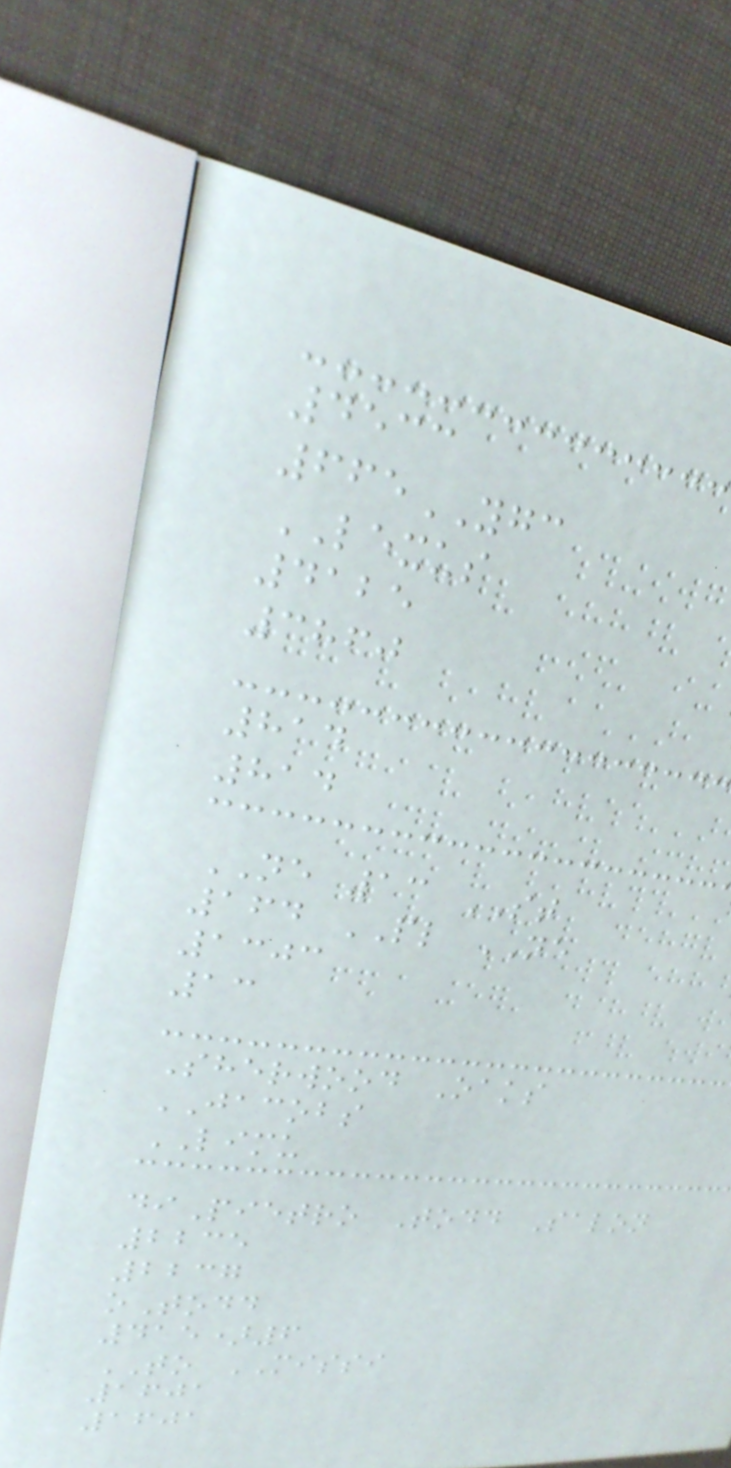4533
665YGC
LEXUS
4125
3860
814
814
NE 13 ST
164 PL NE
1303
13
Sherwood Oaks
JACOBS
LIMU
diPietro Todd Salon
2235
2237
oTodd
415)6
TO MISSI
1601
1601
